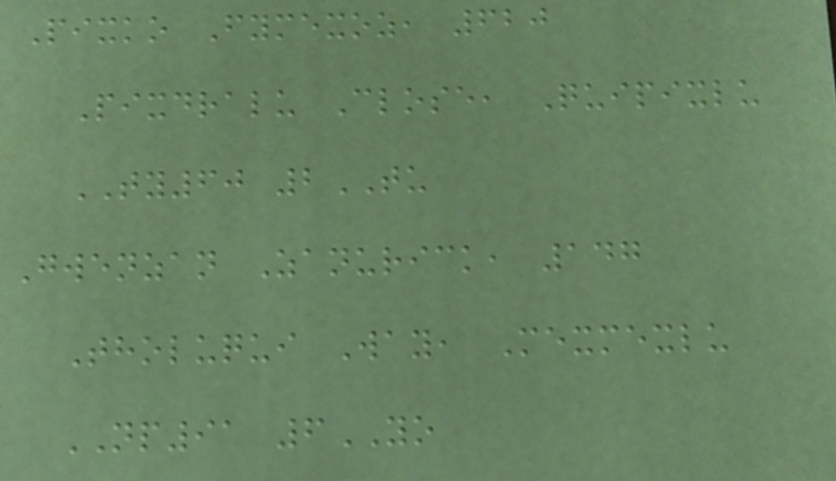Pixko Fymexoz, 620
Pixdralu Close, Quipixlu
TY60 2TU
Gwenzan Zanurick, 147
Tholuqui Way, Mexmexlu
NP91 6YO
